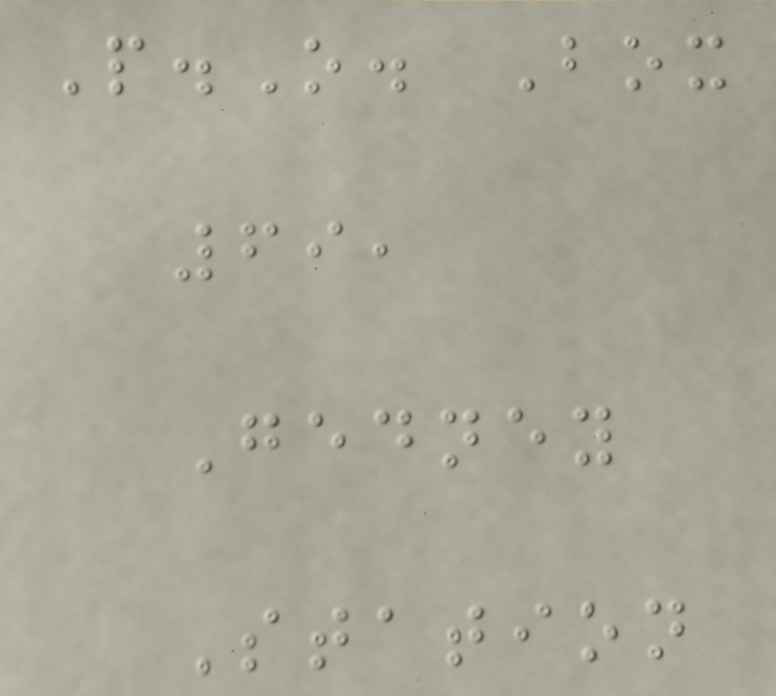P.O. Box
69,
Gedney
Station
